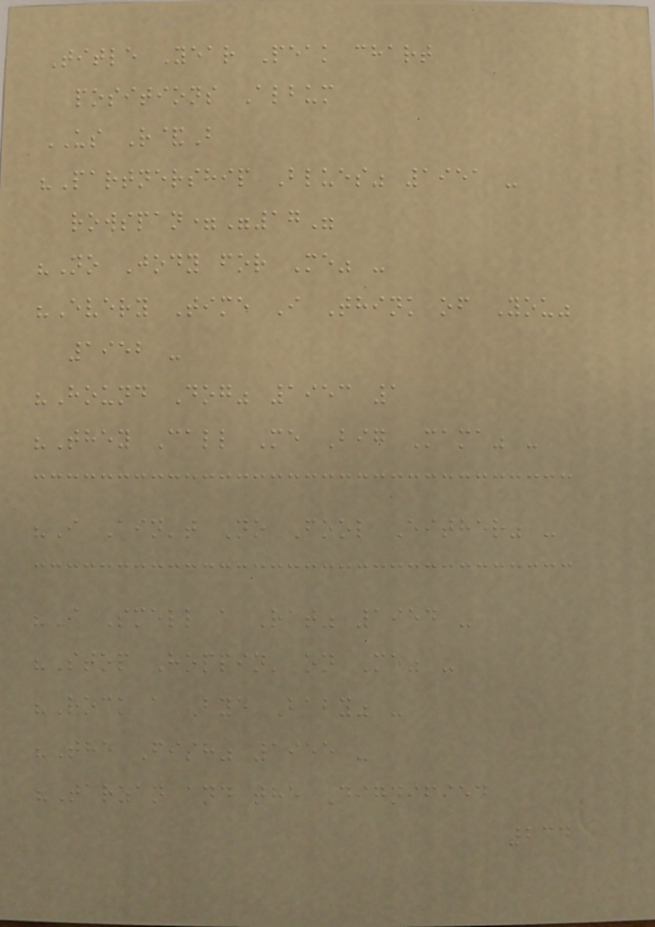Title Year Peak chart
positions Album
US R&B
"Partnership Blues" 1951 -
rowspan="17"
"No Jody for Me" -
"Every Time I Think of You"
1952 -
"Hound Dog" 1953 1
"They Call Me Big Mama" -
"I Ain't No Fool Either" -
"I Smell a Rat" 1954 -
"Stop Hoppin' on Me" -
"Rock a Bye Baby" -
"The Fish" 1955 -
"Tarzan and the Dignified
234
